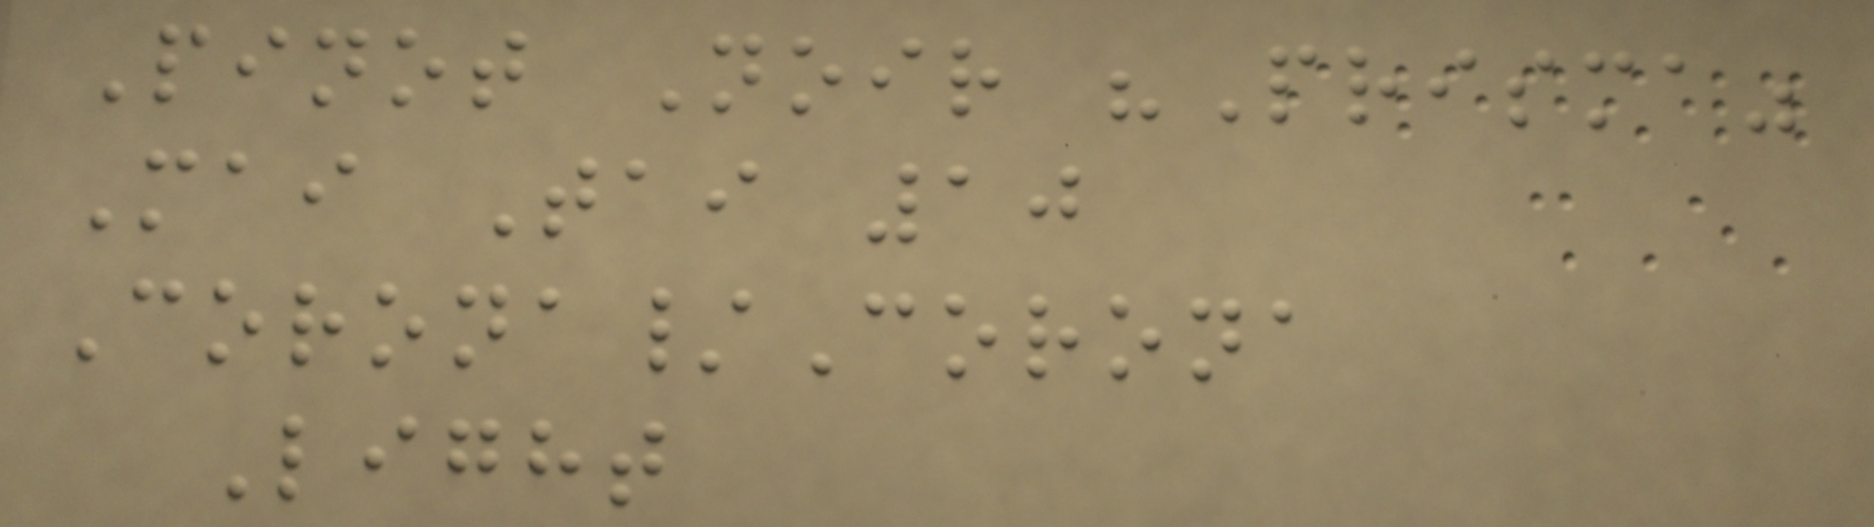Pinot Noir "Prisma"
Mai Tai 10
Corona/Corona
Light
